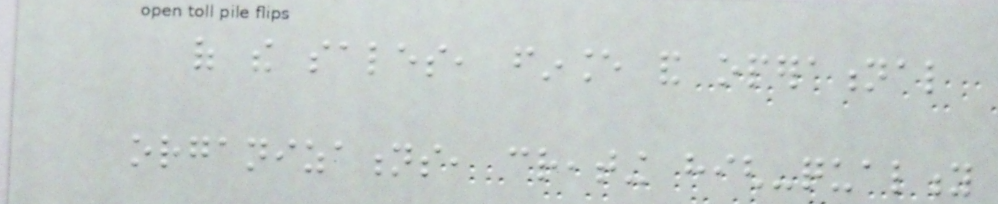of the sales, finance and operational
organizations, creating high-quality
